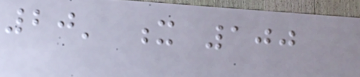20' x 100
